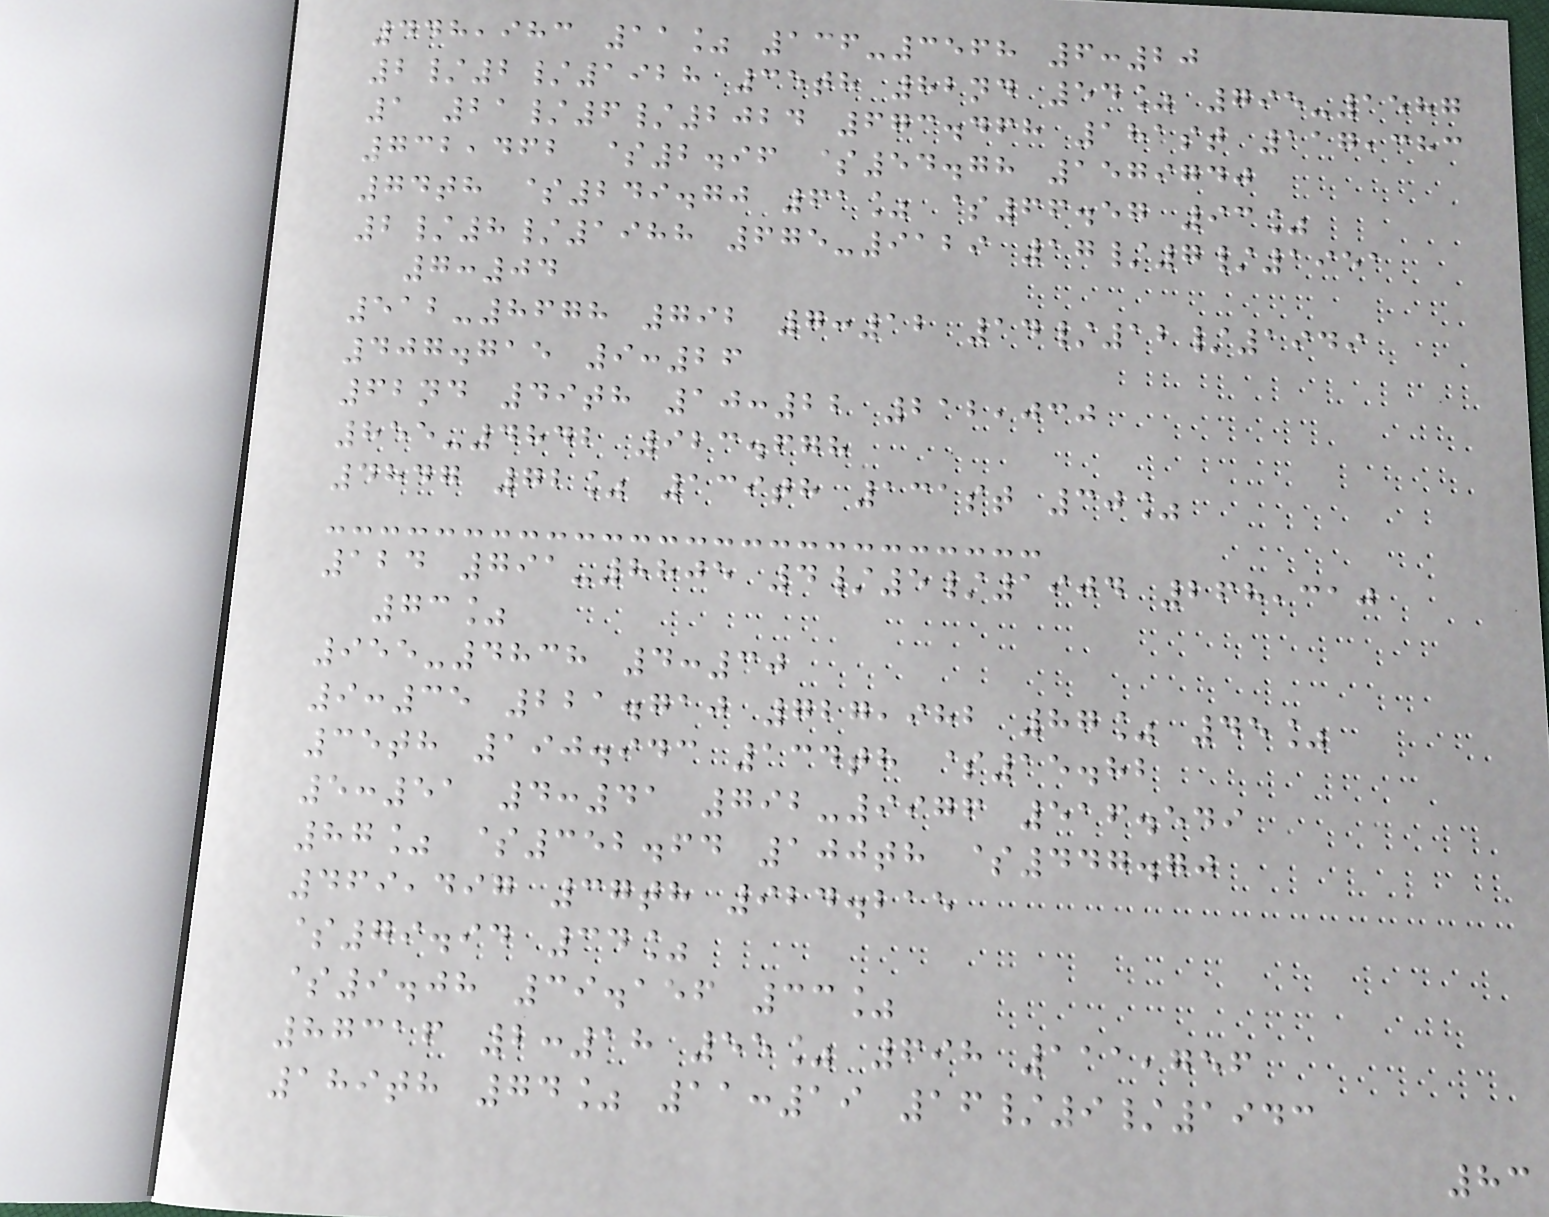448,983 11% 136-3568 6:20
2/2/1928 35th 82nd 54% 795-1587
1 21/6/2024 673.468 181st 117,383
732,462 $2.96 $54.78 1579740
74th $249.70 61% $66.57 93%
2/8/1988 675-9129 17/7/1951
7:04
512-8678 792 7:12 14/12/1949
407.715 9:26
62nd 49th 10:22 212,030
855-4842 923.678
4847 72% 139th 131st 30%
124 791-8805 4/5/1904 268,310
73%
955-4838 4:30
9:35 221.710 727,982 87% 45%
35th 190.943 134th $15.82
5:51 4:41 792-9976 516.549
87% $352.64 100th $447.70
469,497 37th 924.215
$79.94 34%
$9.08 39.156 33%
87316 2:18 55% 698 111,756
189th 74% 11:19 16/9/1943
83
